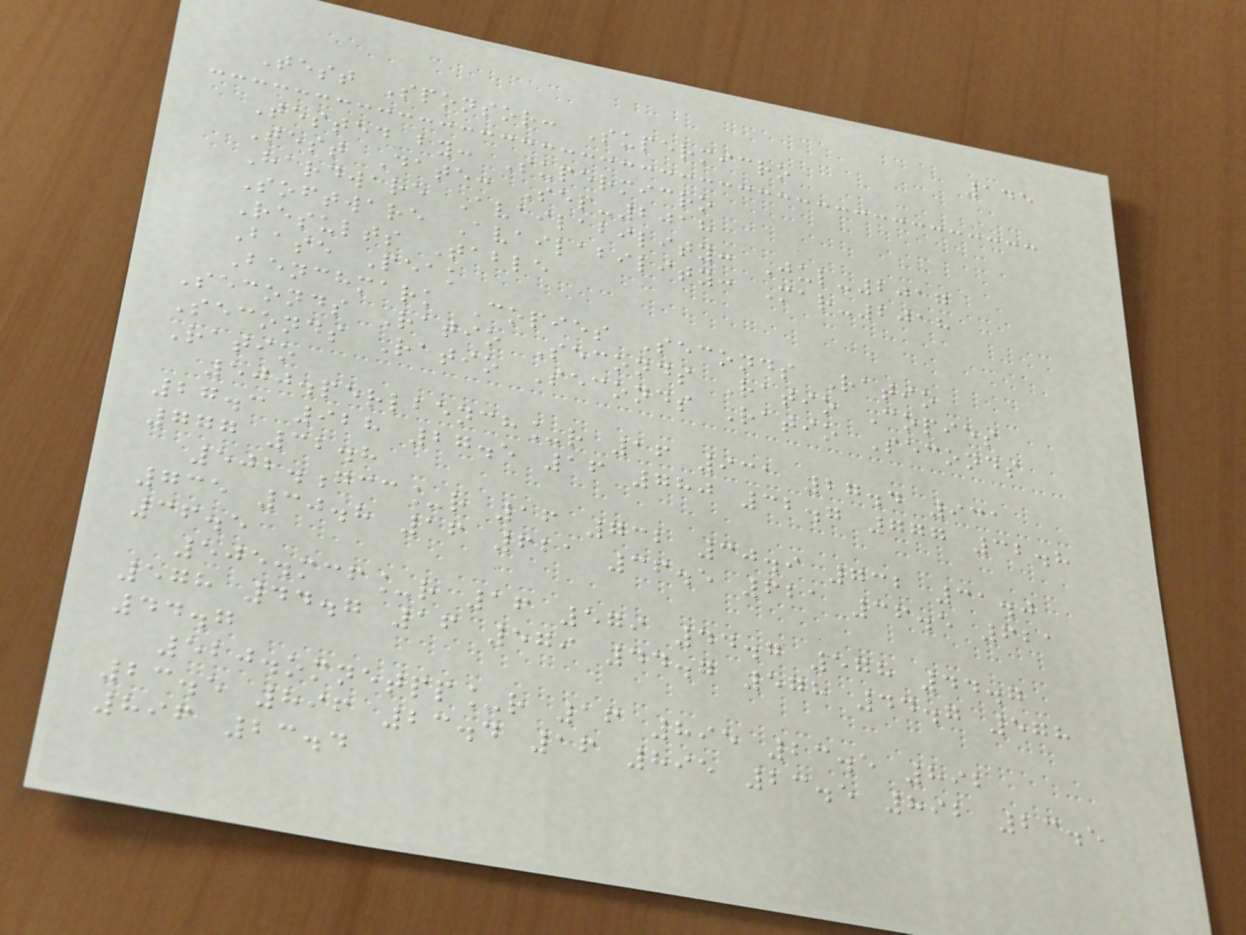145
Test Sponsor: Supermicro
Tested by: Supermicro
Test Date: Sep-2018
Hardware Availability: Jul-2017
Software Availability: Mar-2018
Results Table
Base Peak
Benchmark Copies Seconds Ratio
Seconds Ratio Seconds Ratio Copies
Seconds Ratio Seconds Ratio Seconds
Ratio
500.perlbench_r 16 931 27.4 931
27.3 928 27.5 16 780 32.7 777 32.8
777 32.8
502.gcc_r 16 732 30.9 732 31.0
735 30.8 16 621 36.5 621 36.5 621
36.5
505.mcf_r 16 579 44.7 578 44.7
578 44.7 16 579 44.7 578 44.7 578
44.7
520.omnetpp_r 16 895 23.5 892
23.5 896 23.4 16 895 23.5 892 23.5
896 23.4
